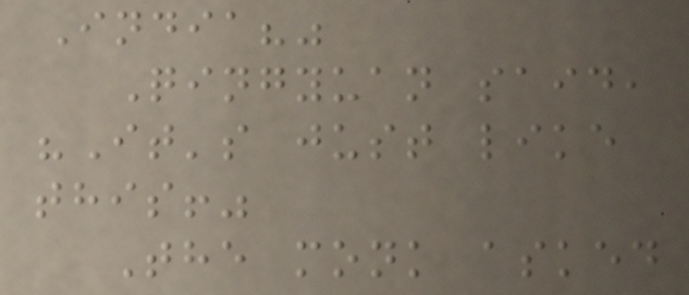India?"
Qingyuan said,
"It's just like
this!"
The monk asked
